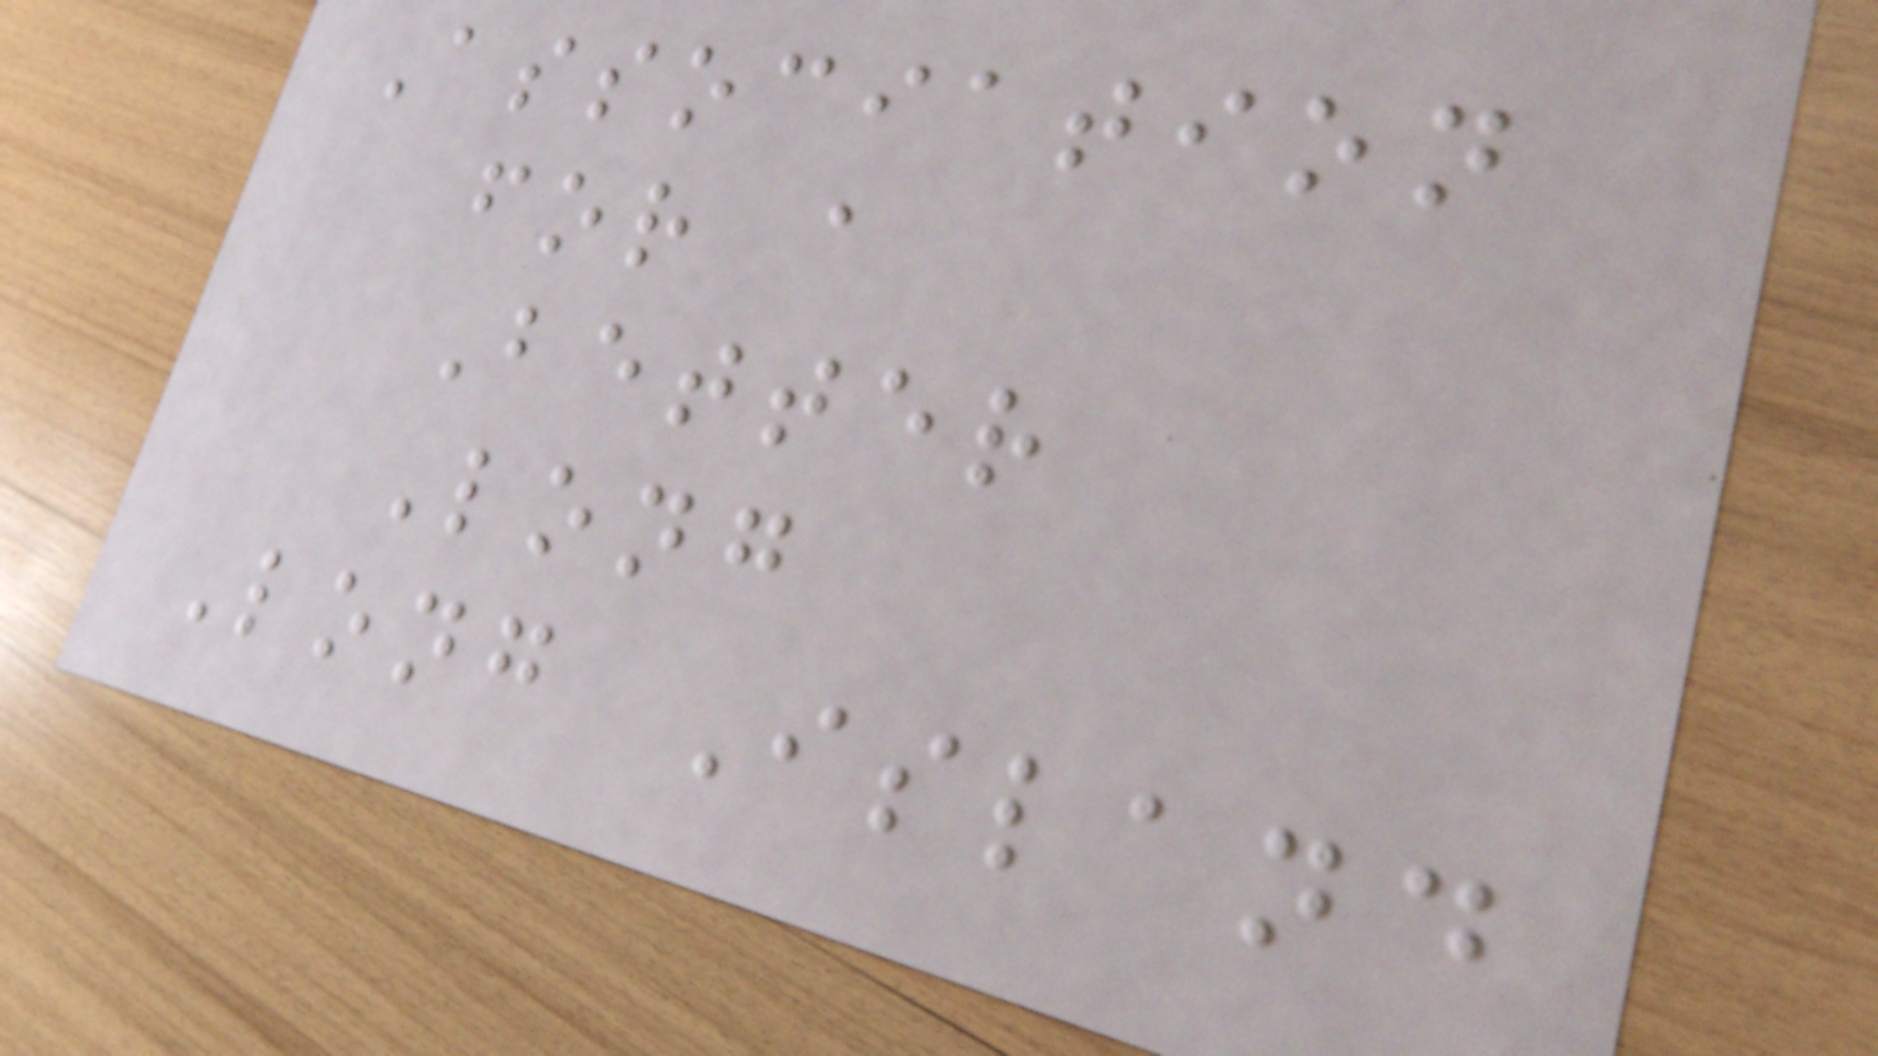Association
for a
Better
Long
Long Island
